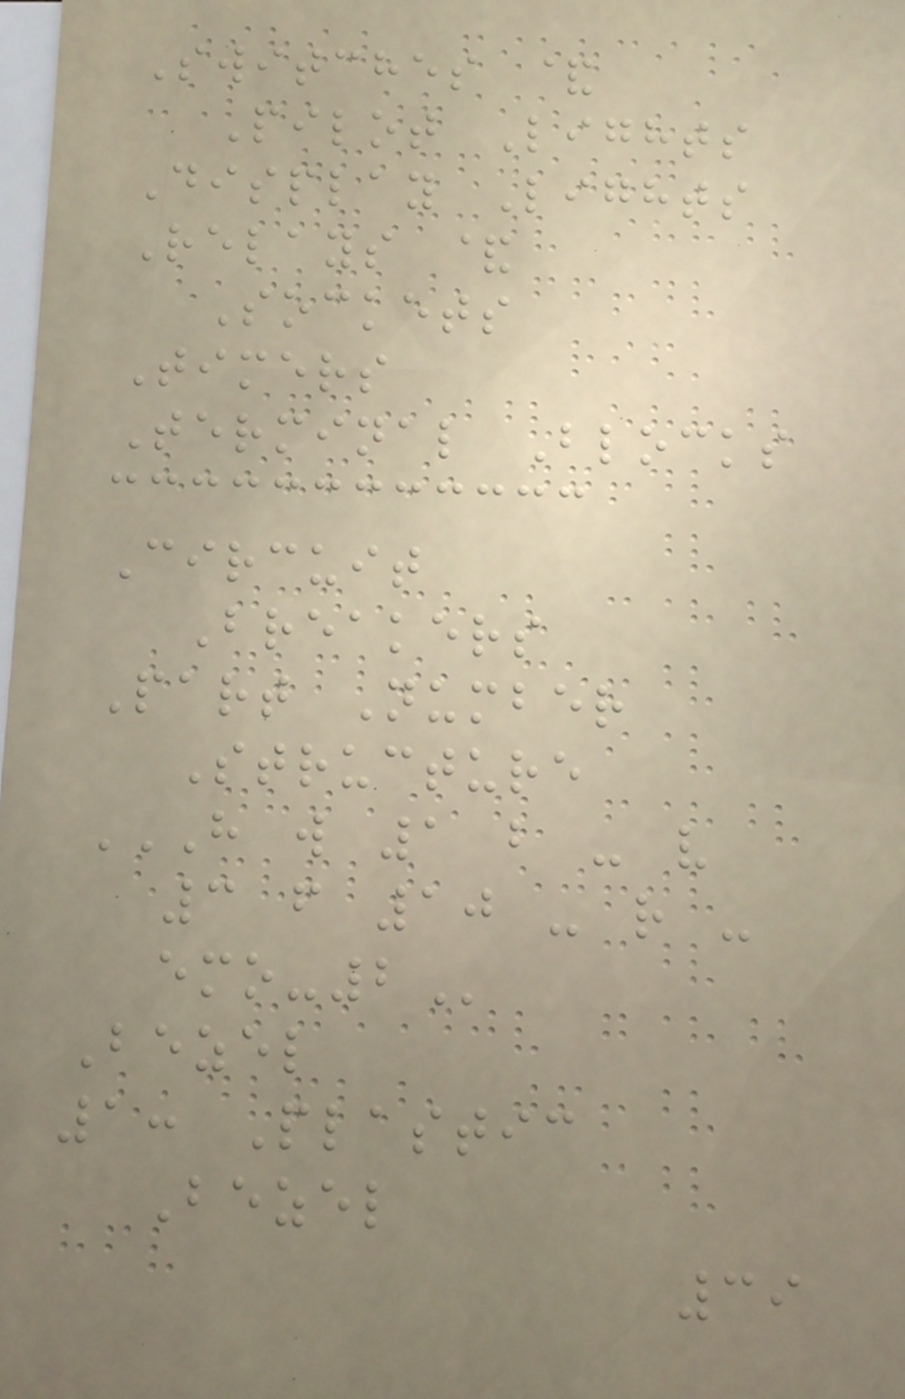Switches &
Pilot Lights
Display Lights
Relays &
Sockets
Timers
Terminal Blocks
Circuit
Breakers
Part Number
Structure
H W 1 B - V
3 F 10 - R -
EMO-2
Bezel
1: Plastic
Bezel
39
